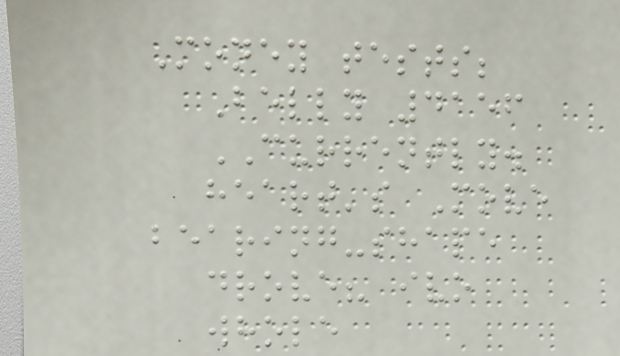Money tests;
Belly 4156
CURRENTLY.
heart's Move
bearing-shape
drove? ivo
whole
